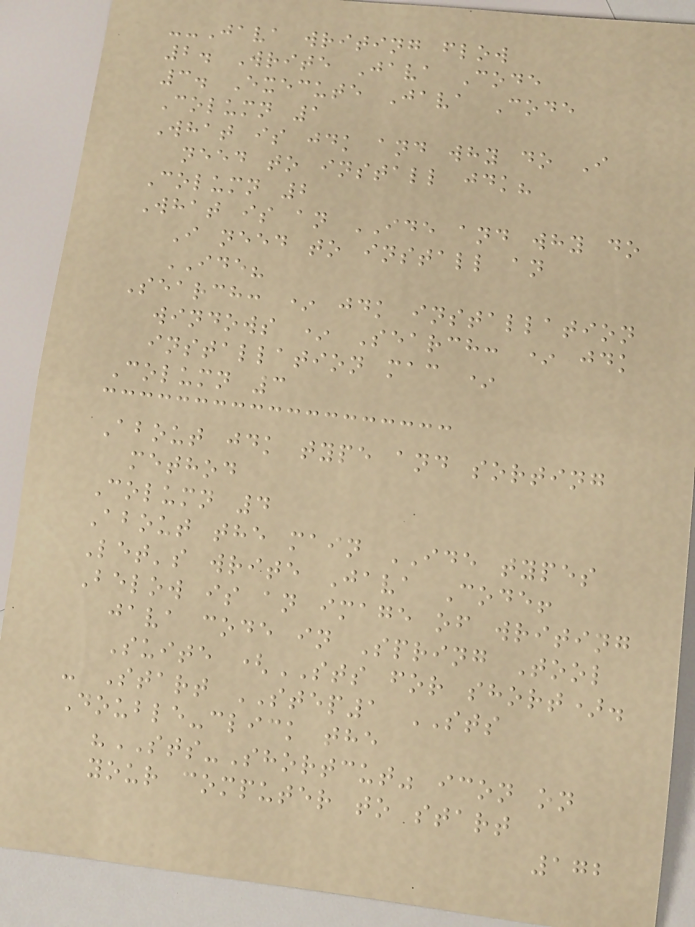--Java writing flow
2. Write Java Code
3. Execute Java Code
Column 1
What is jdk and why do I
need to install jdk?
Column 2
What is an IDE and why do
I need to install an
IDE?
Search: * jdk installation
windows * Search: * jdk
installation mac *
Column 3
About jdk type and sorting
method
Column 4
About the main IDE types
Let's write Java Code!
Below is an image of writing
java code in Spring Tool
Suite (STS for short).
- Start STEP1 STS
Double-click the
"STS-Shortcut" icon on
your computer to start
172
